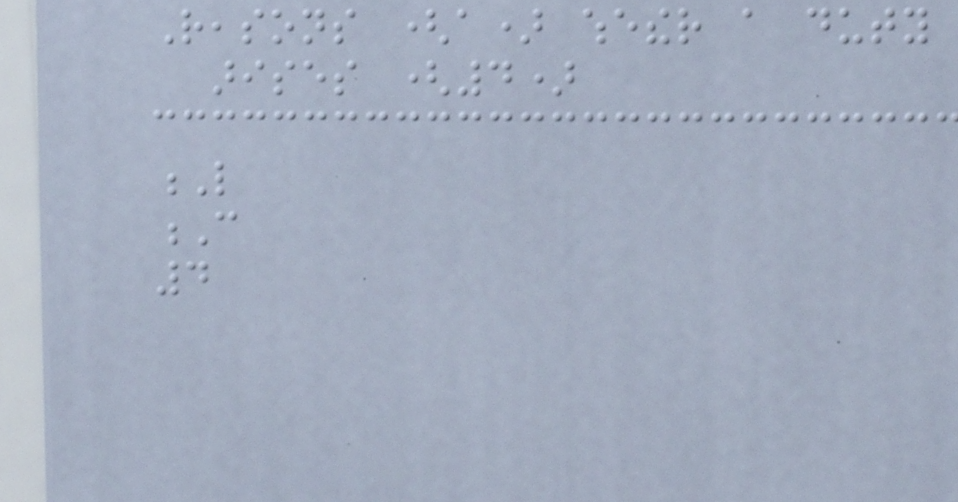Reasons (a) whether a duty
arises (4)
L
C
4
